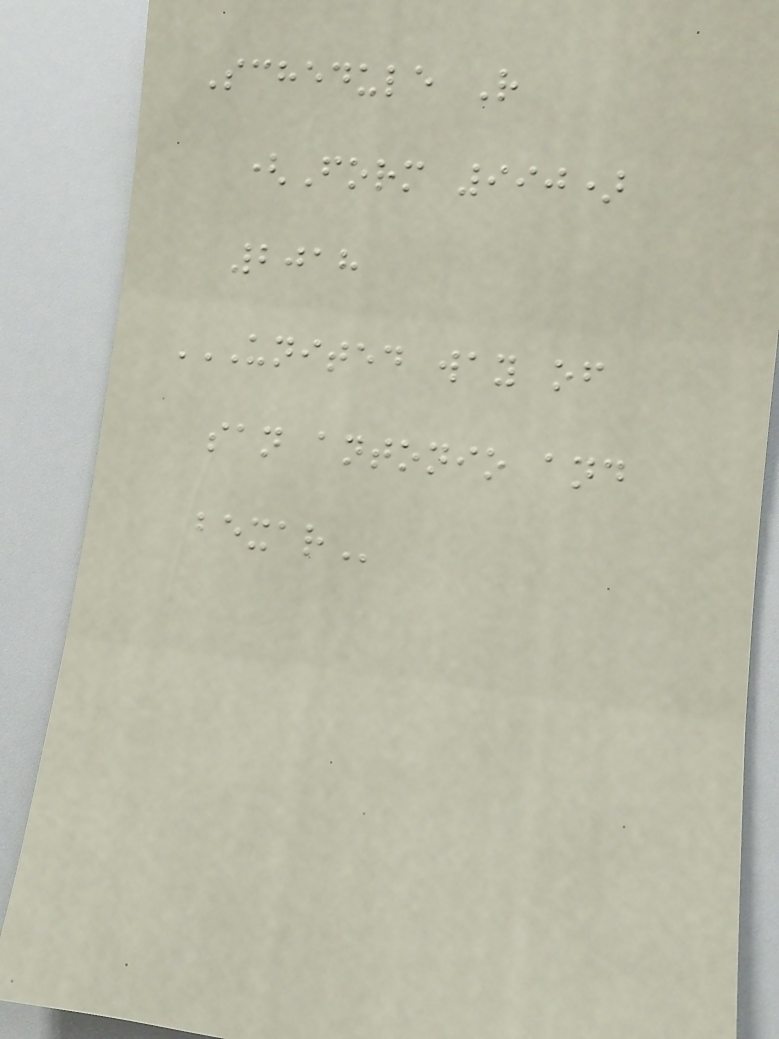Schedule R
(Form 990)
2018
UNITED WAY OF
SAN ANTONIO AND
BEXAR
